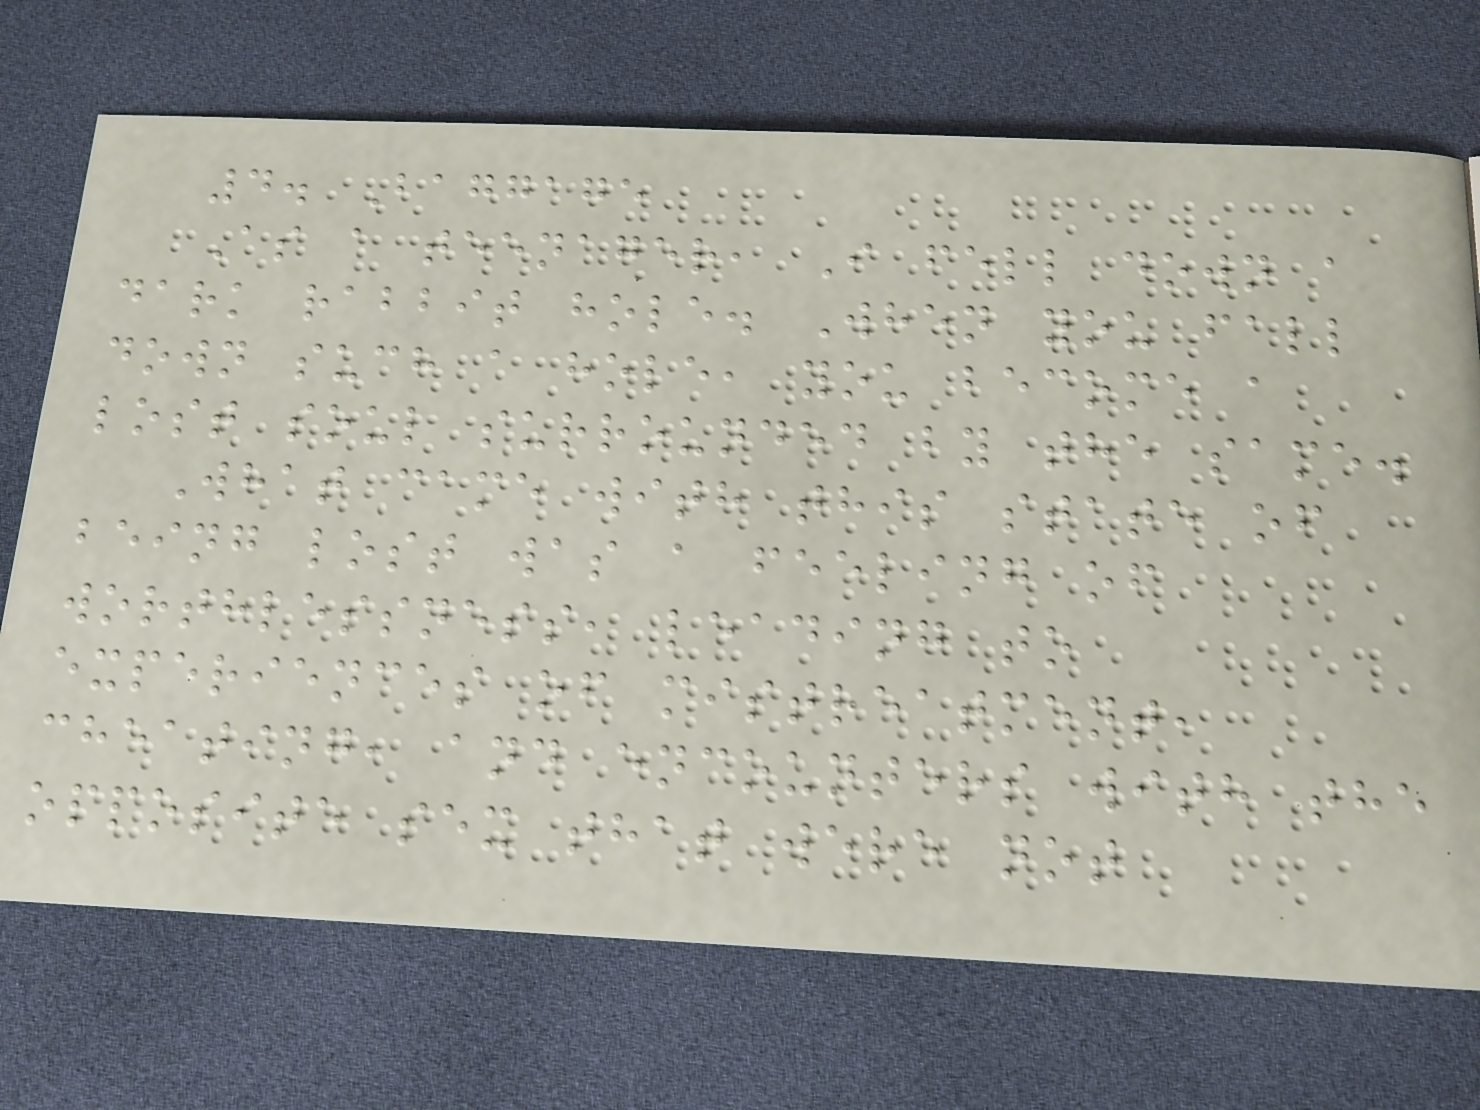4. Baggage
As a teenager, I fell down a
dark rabbit hole. When you fall
down such a hole, you become a
lost soul surrounded by the same.
What came with this state of
being lost was a feeling of
worthlessness, leading to
experiences of mistreatment,
cheating, and encounters with the
opposite sex that were not
